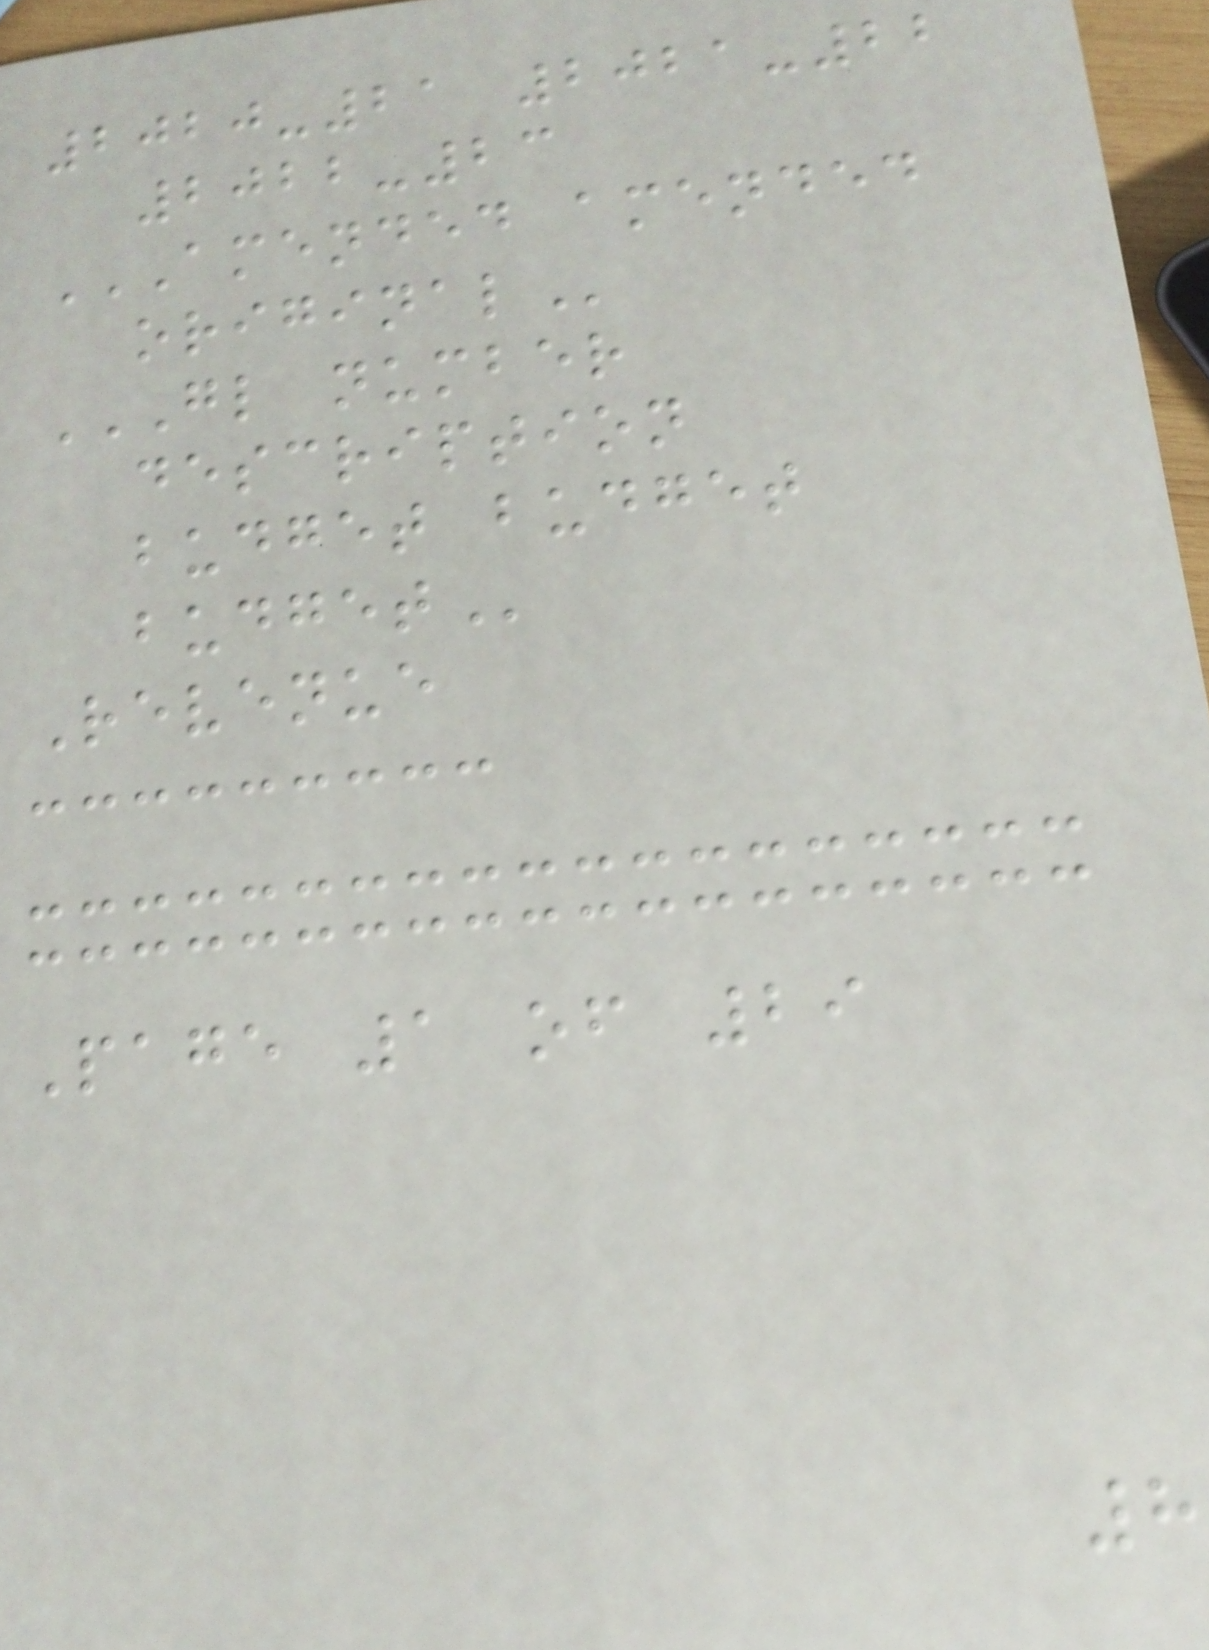2020-21 2021-22
2022-23
AMENDED AMENDED
ORIGINAL
GL NUMBER
DESCRIPTION
BUDGET BUDGET
BUDGET
Revenue
Page 1 of 29
8
